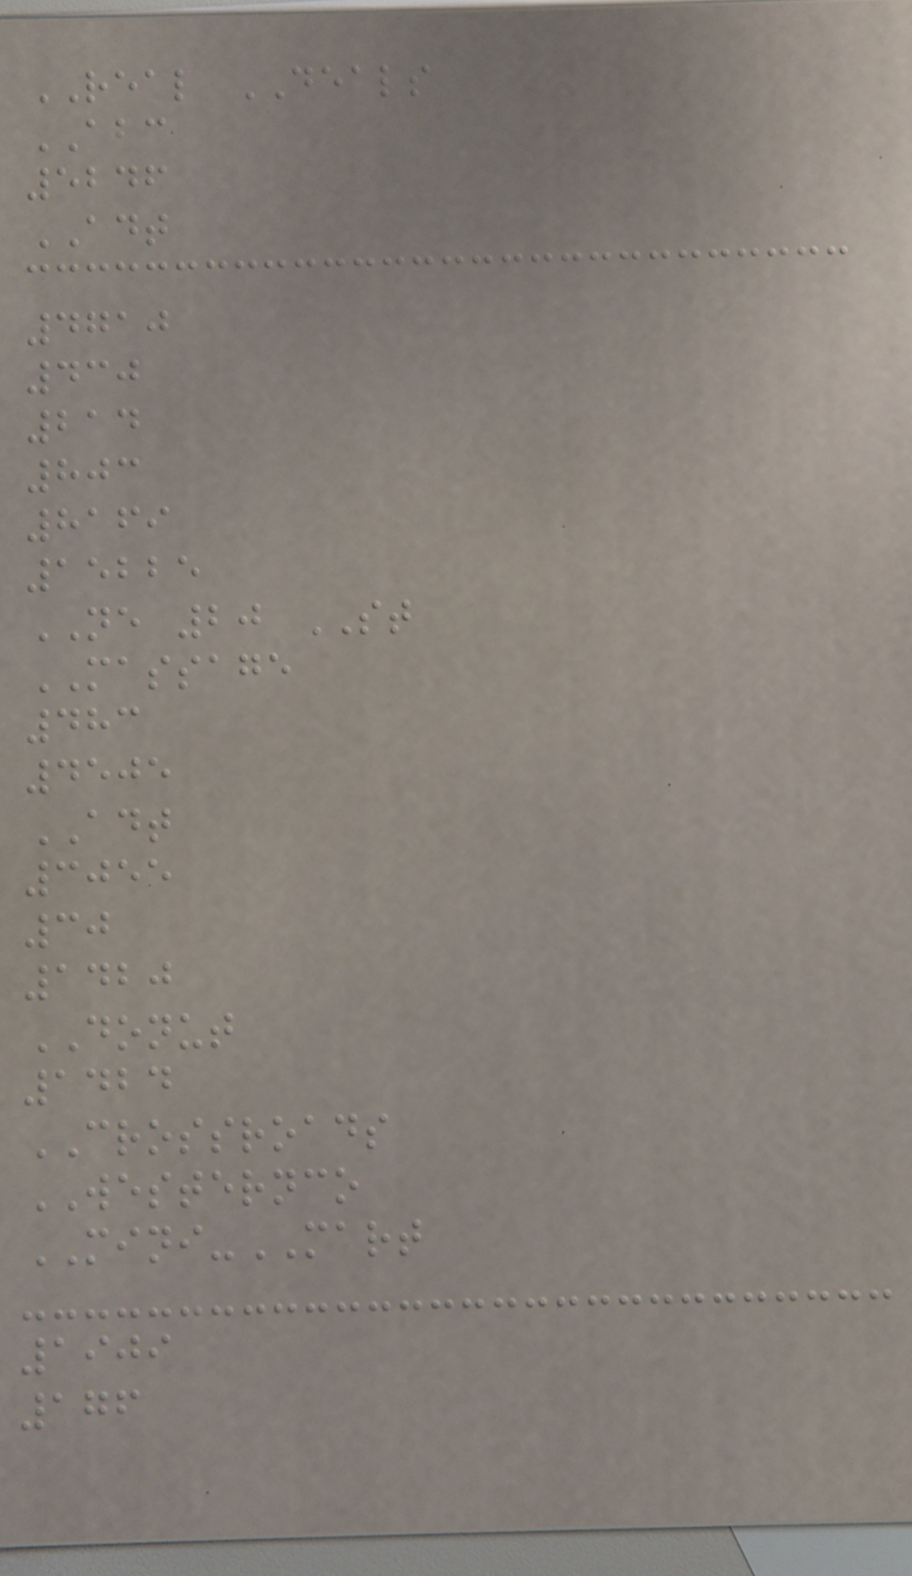REAL DEALS
ABC
5246
ADT
4710
430
214
803
8169
15225
NE 20 ST
MASSAGE
483
4505
ADT
3055
30
1420
DONUT
1424
CROSSROADS
WESTERNCO
MINI-MART
1909
176
